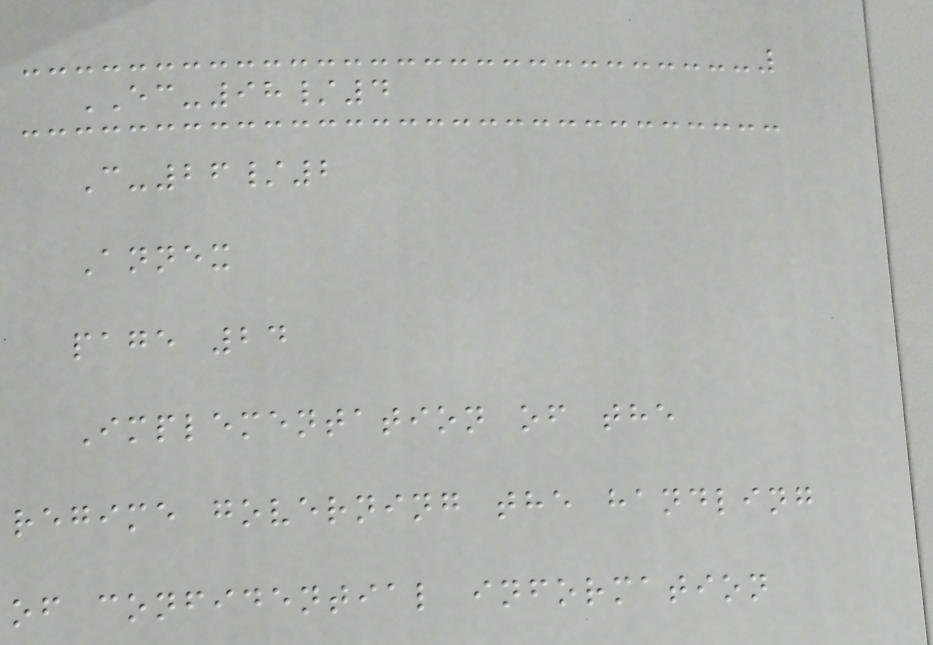EC-98/4
C-26/2
Annex
page 24
Implementation of the
regime governing the handling
of confidential information
